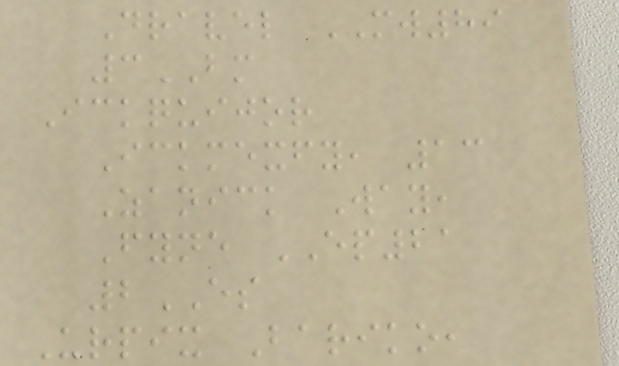Dravel MW89
3BM
Ickquijor
Ickmexfy, 13
Zanick Way,
Fyne EP21
2ES
Urpix Bariko,
